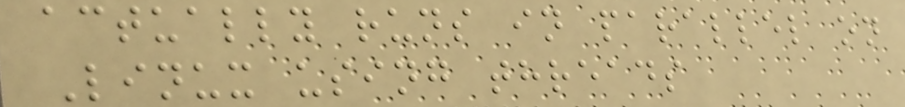actually runs in parallel on
Linux using threads
